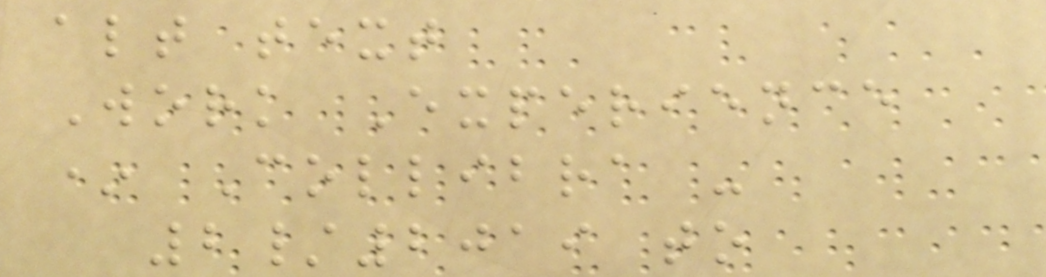alt text
Work Experience
* Collibra -
2/2019 to
